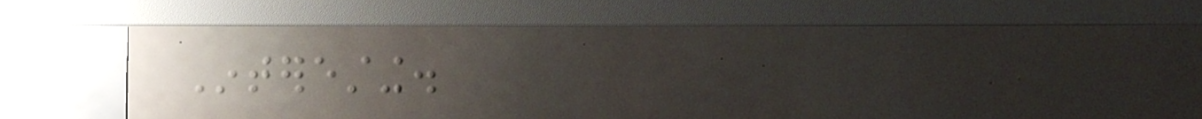Interesting.
